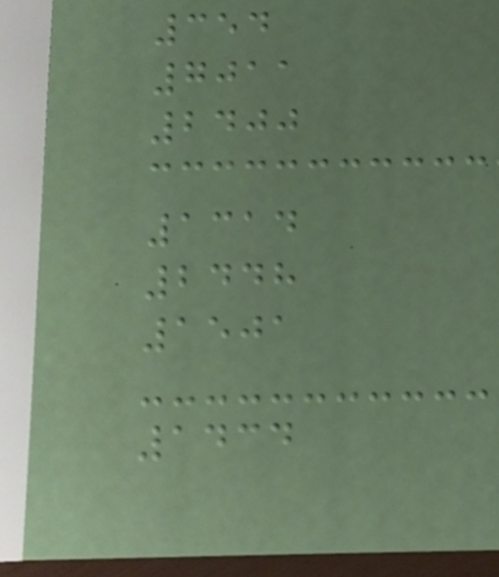354
7011
2400
1314
2448
1501
1434
